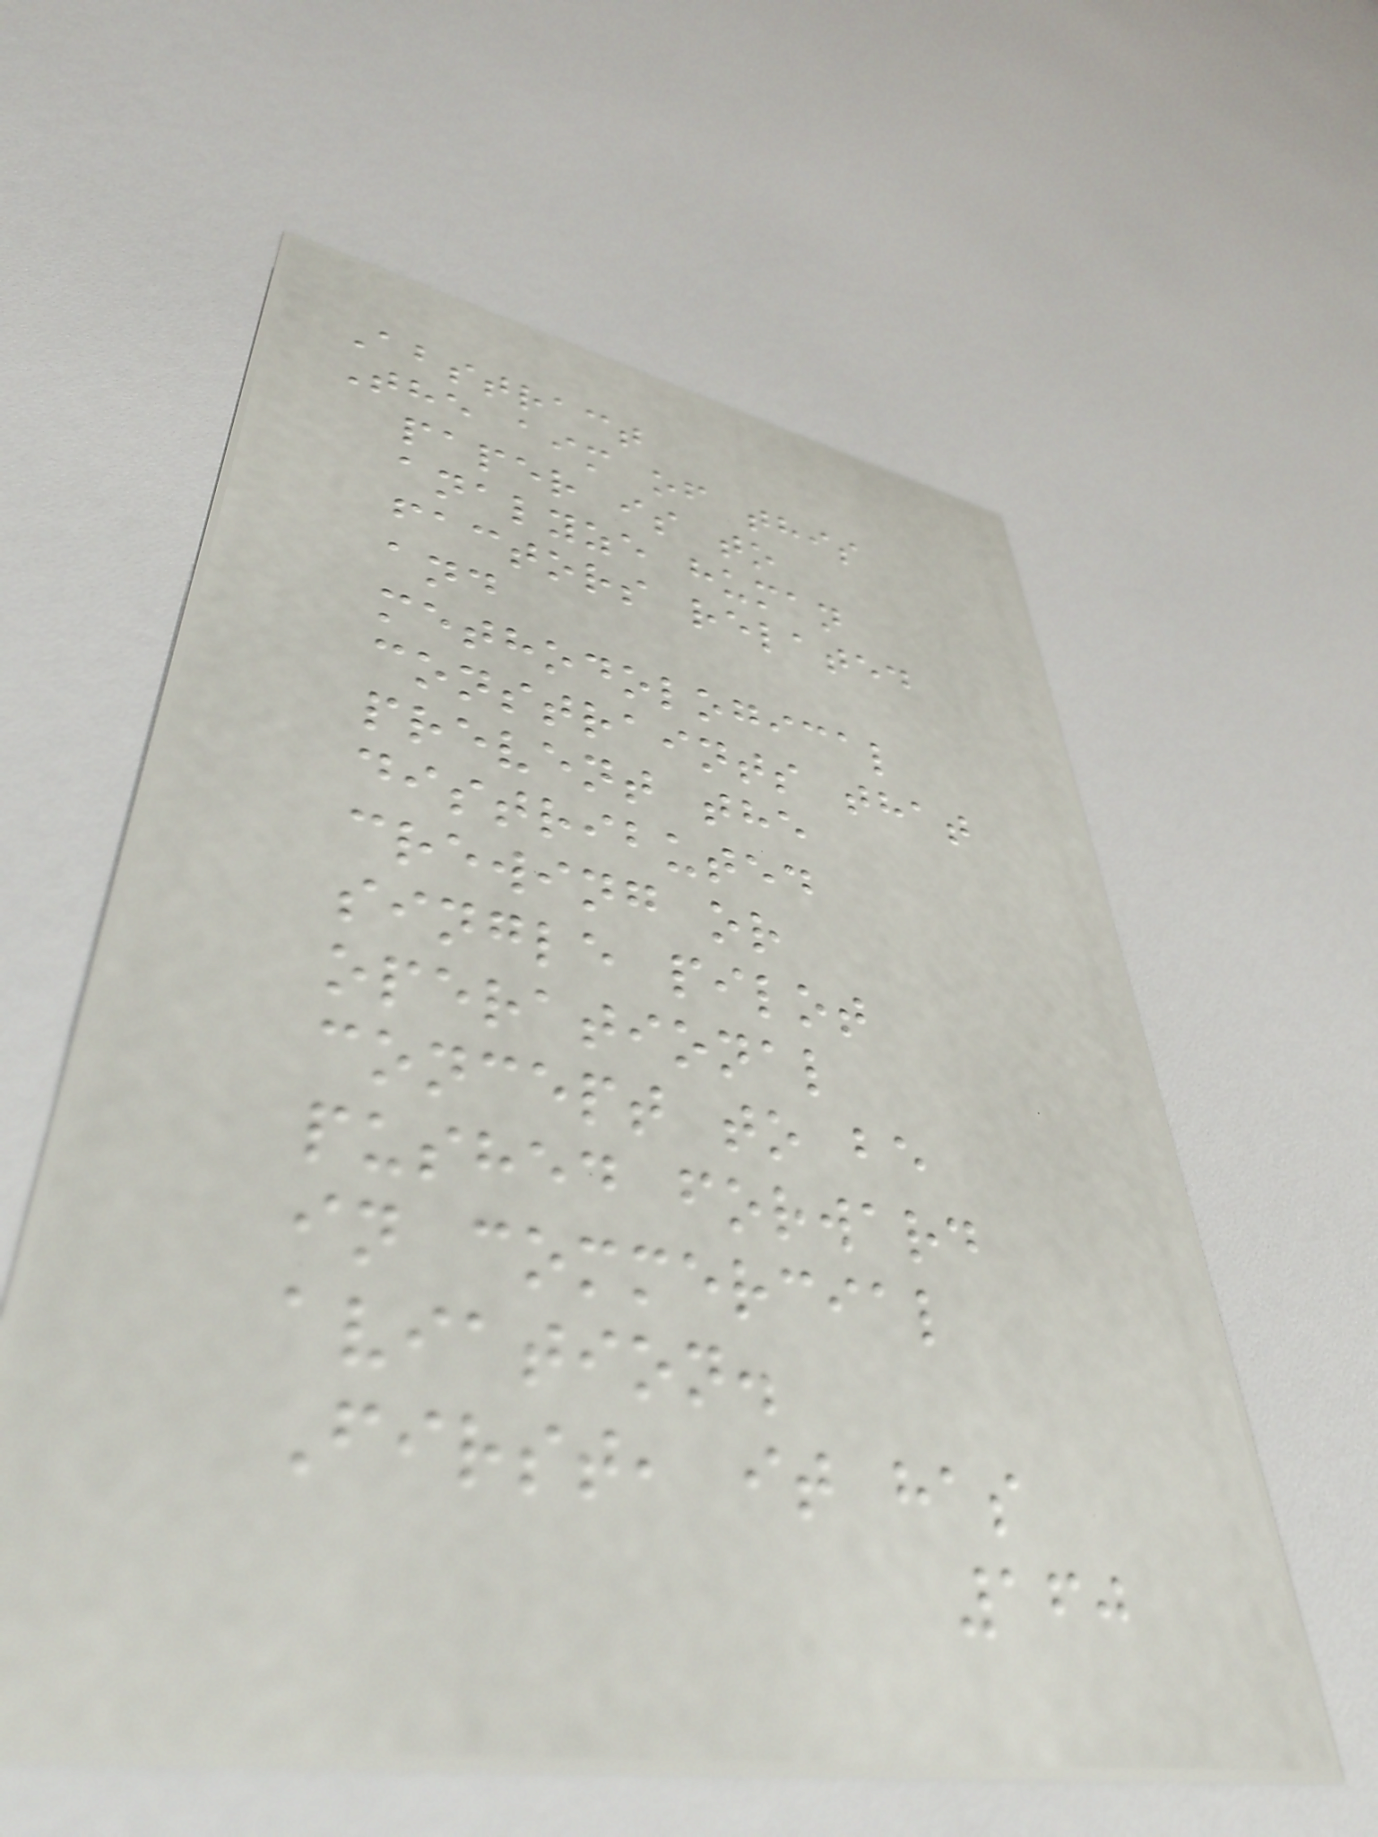Abstract
The aim of this
paper is to
analyze human
factors related
and
methodological
constraints that
prevent the
distributed
crewing or
single pilot
operational
concept to be
pushed forward
in commercial
aviation.
First, it has
160
